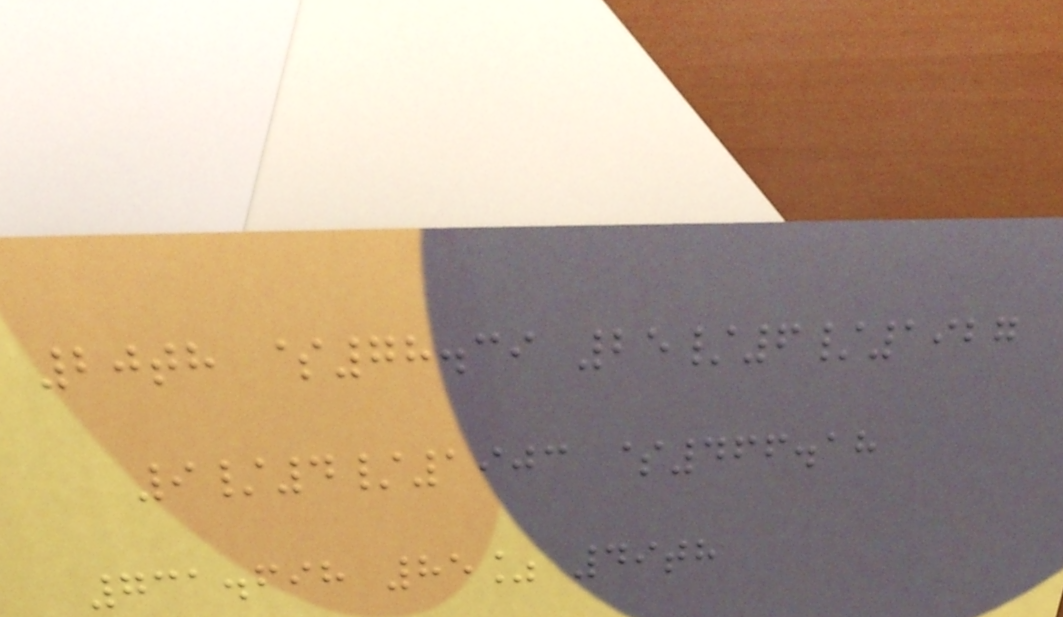20th $78.39 25/6/1927
9/4/1903 $466.18
731.698 85% 49th
